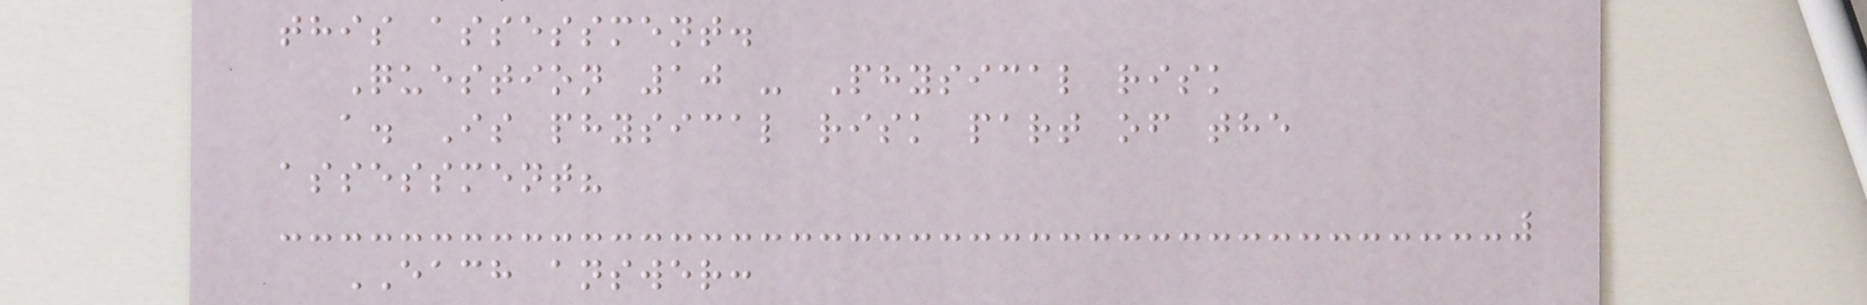this assessment.
Question 10 - Physical risk
a. Is physical risk part of the
assessment?
EACH answer:
